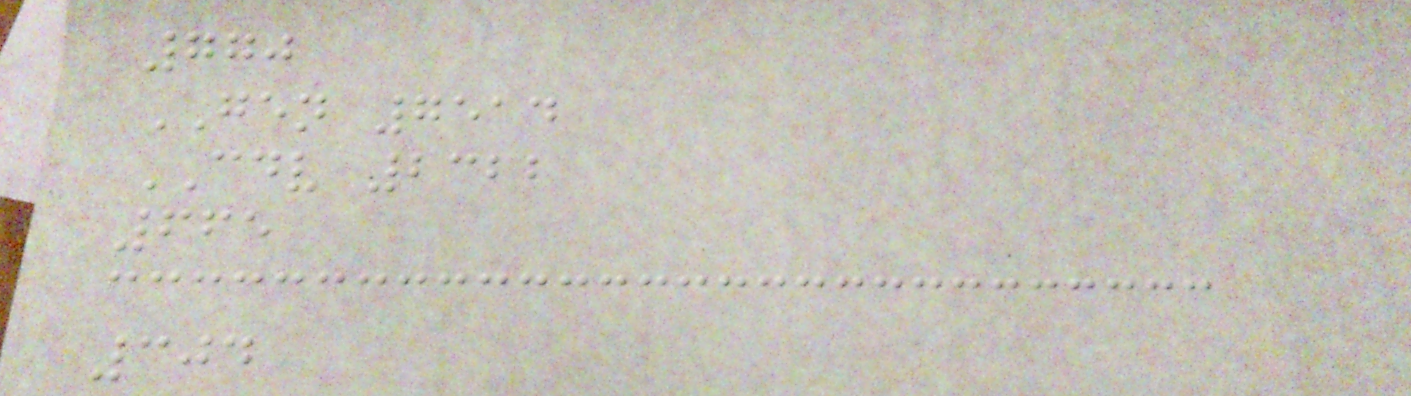770
GEN 7514
CDV 2322
665
304
